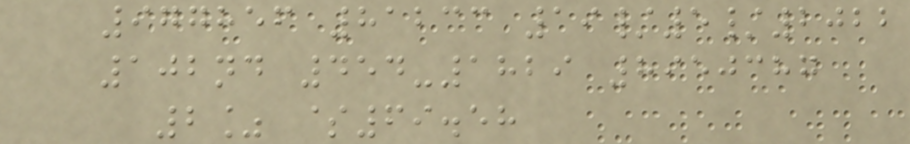977856 81233 19/5/2022
102nd 454-1829 8950387
2% $69.58
